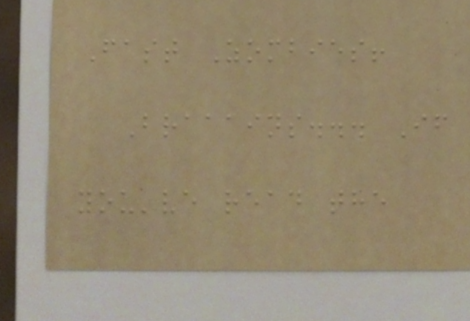Fast Zombies!
Braaains... If
you've read the
